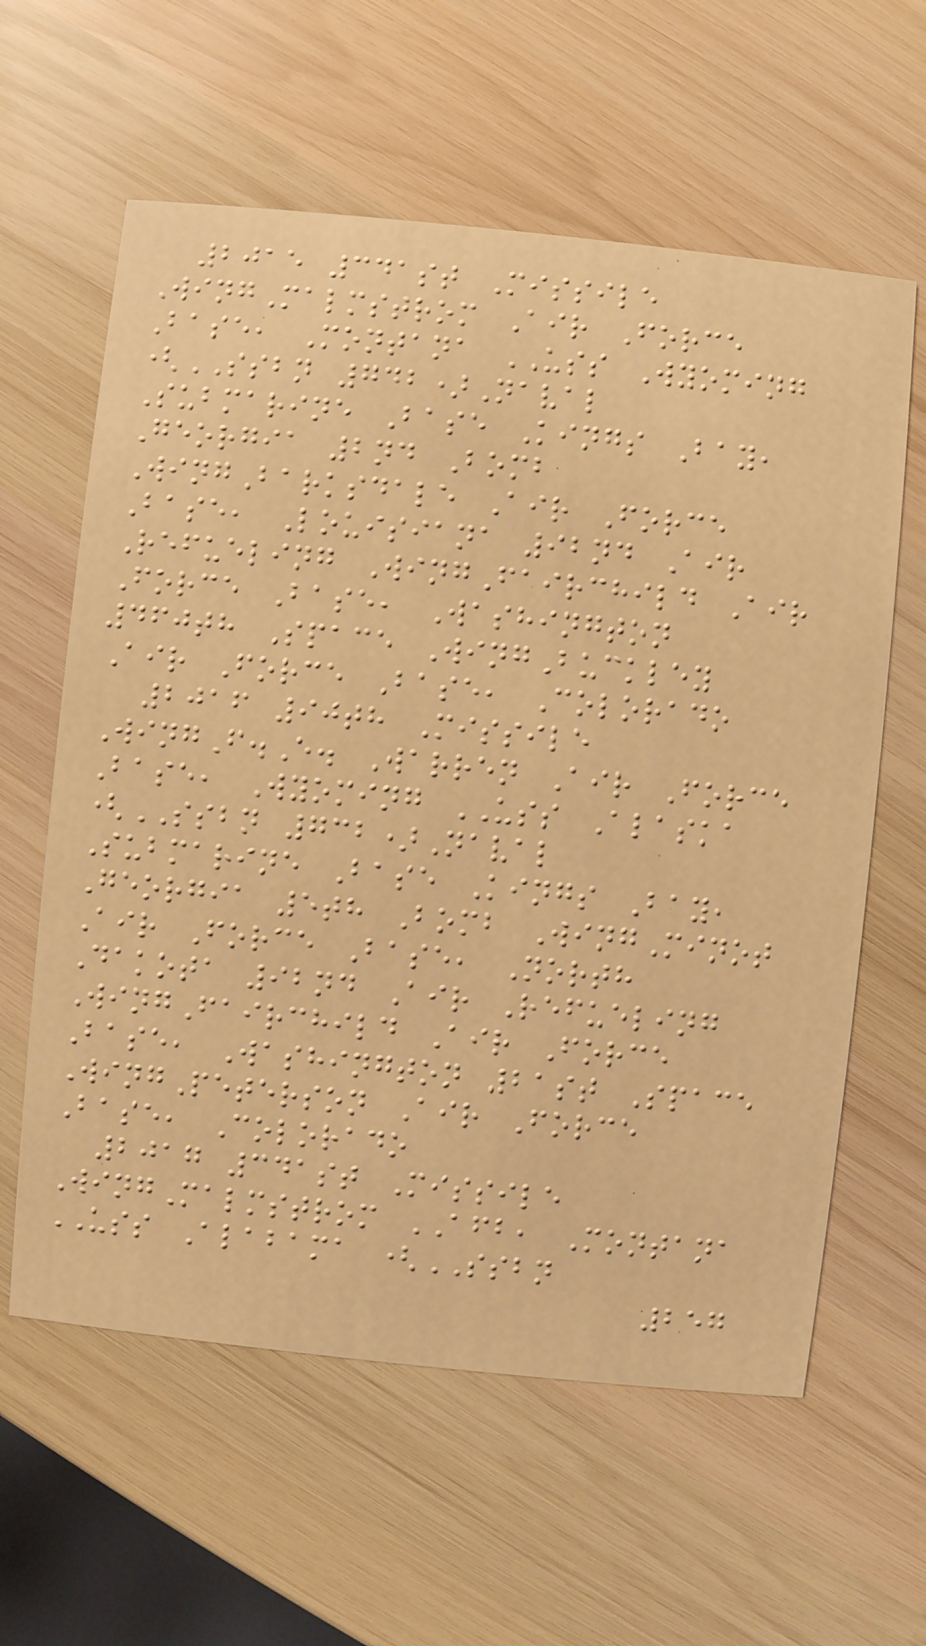2015 341st Missile
WingMalmstrom Air Force
Base, Montana USS Wyoming
(SSBN 742)Naval
Submarine Base Kings Bay,
Georgia 2nd Bomb
WingBarksdale Air Force
Base, Louisiana 92nd Air
Refueling WingFairchild Air
Force Base, Washington
460th Space WingBuckley
Air Force Base, Colorado
2016 90th Missile
WingF.E. Warren Air Force
Base, Wyoming USS Alaska
(SSBN 732)Naval
Submarine Base Kings Bay,
Georgia 5th Bomb WingMinot
Air Force Base, North
Dakota 92nd Air Refueling
WingFairchild Air Force
Base, Washington 21st Space
WingPeterson Air Force
Base, Colorado
2017 341st Missile
WingMalmstrom AFB, Montana
USS Alabama (SSBN
257
